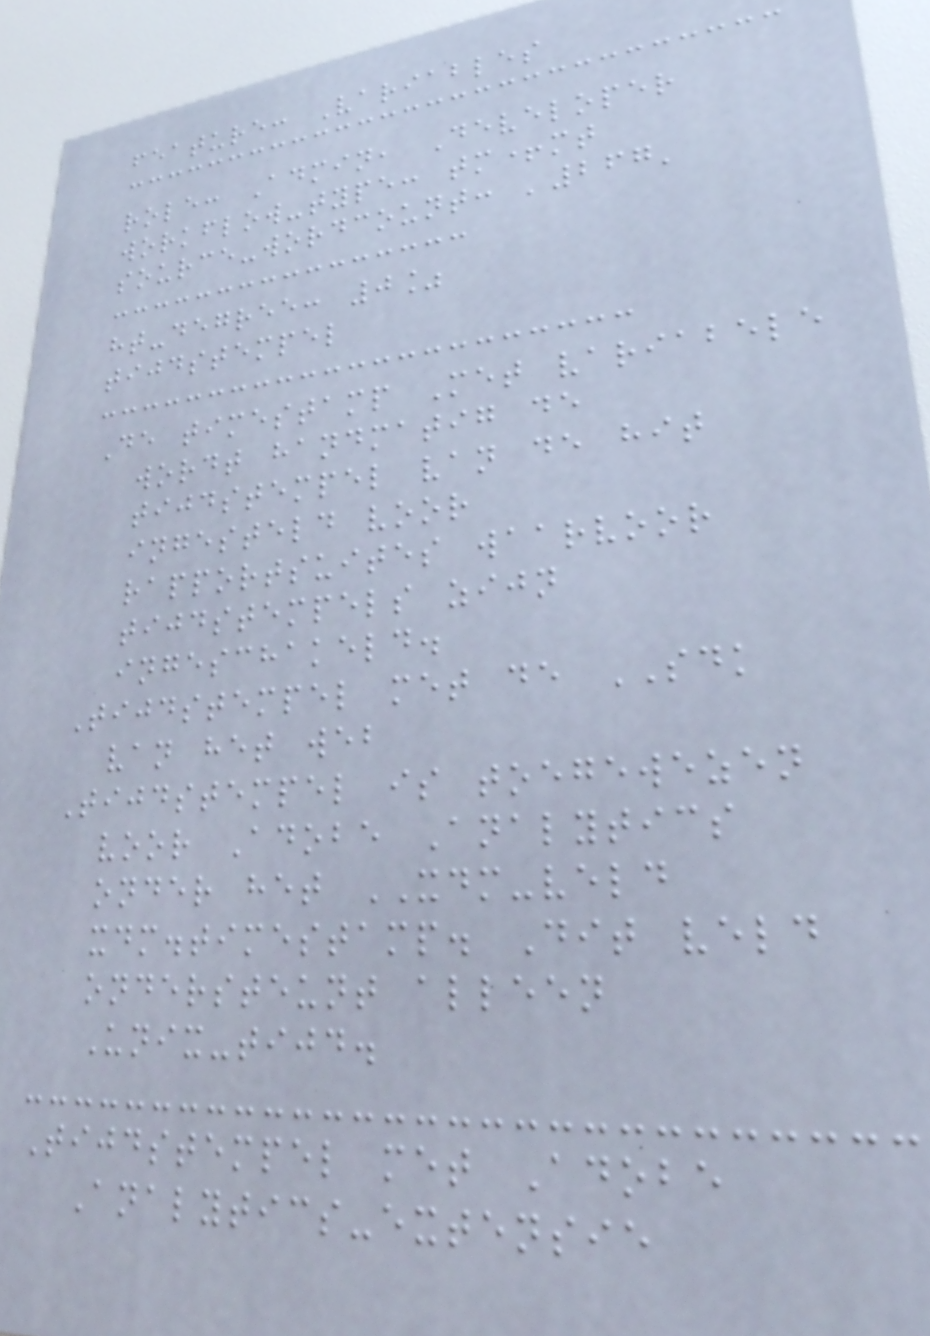feature: Variables
role: Admin, Developer
workflow-type: tm+mt
source-wordcount: '267'
ht-degree: 0%
tijdstempel
De timestamp Met variabele
wordt handmatig de
tijdstempel van de hit
ingesteld voor
rapportsuites waarvoor
tijdstempels zijn
ingeschakeld.
Tijdstempel met de SDK
van het web
Tijdstempel is toegewezen
voor Adobe Analytics
onder het XDM-veld
xdm.timestamp. Dit veld
ondersteunt alleen
Unix-tijd.
Tijdstempel met Adobe
Analytics-extensie
